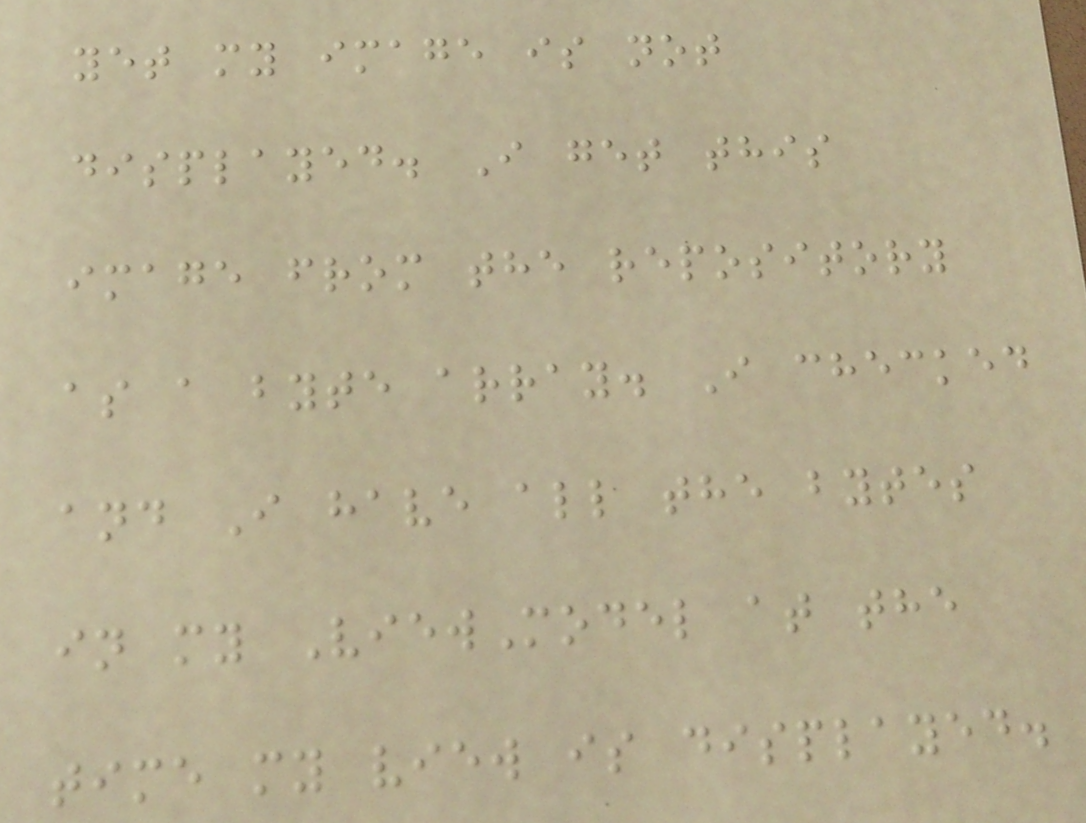yet my image is not
displayed. I get this
image from the repository
as a byte array. I checked
and I have all the bytes
in my ViewModel at the
time my view is displayed.
